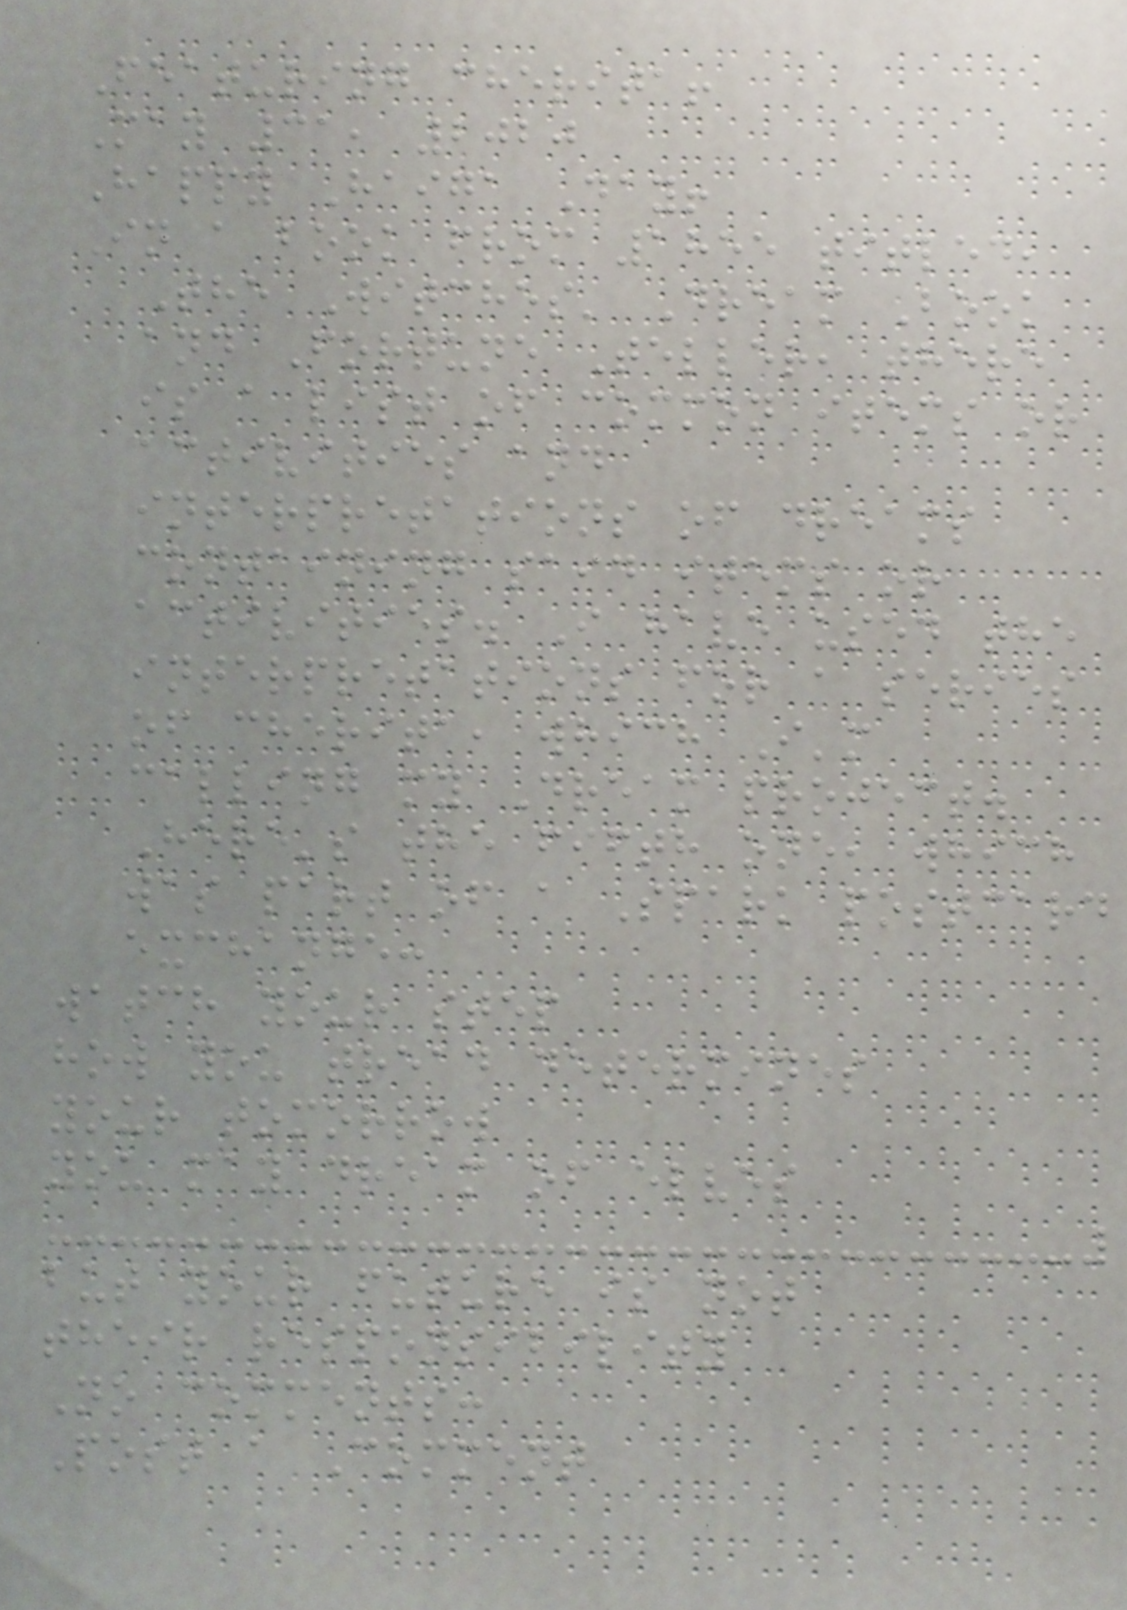Featuring cherita!
May 31, 2020
Happy Haiga Day!
In a book from 1855 titled,
The Witches' Dream Book
and Fortune Teller, there
is a list of common items or
activities and
interpretations of dreams
containing said items or
activities. I have used the
interpretations for a series
of cherita, which I'm
calling my Dream project.
Here's the fifth one, which
was part of a Spark postcard
exchange:
watch your step
how you tread determines
your tomorrow
you may dream of elves
but your future is not
their responsibility
No comments:
Post a Comment
